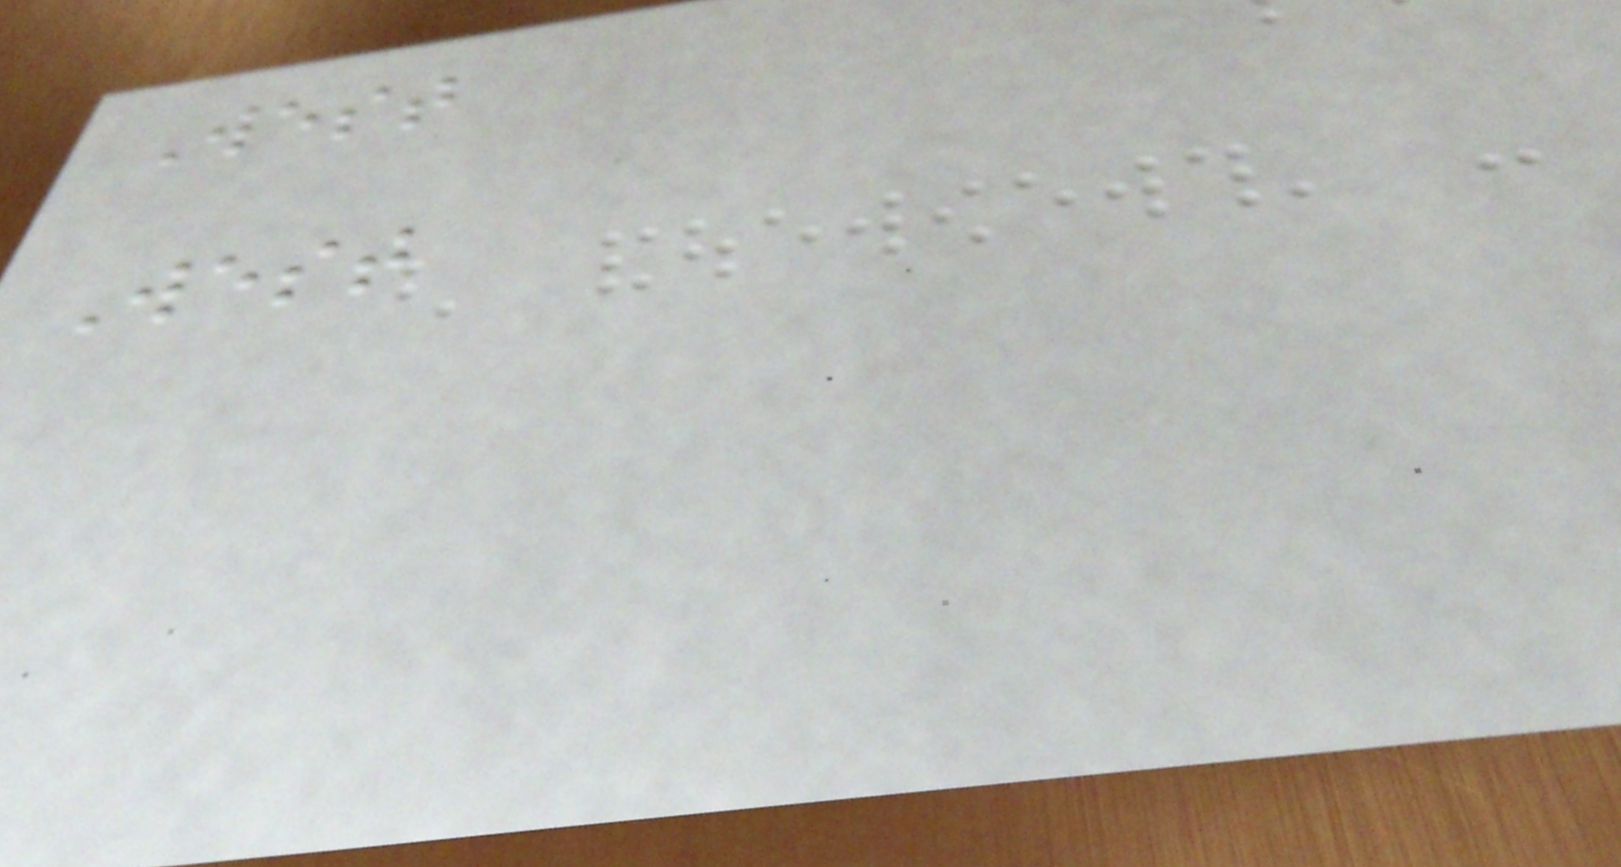West
West
